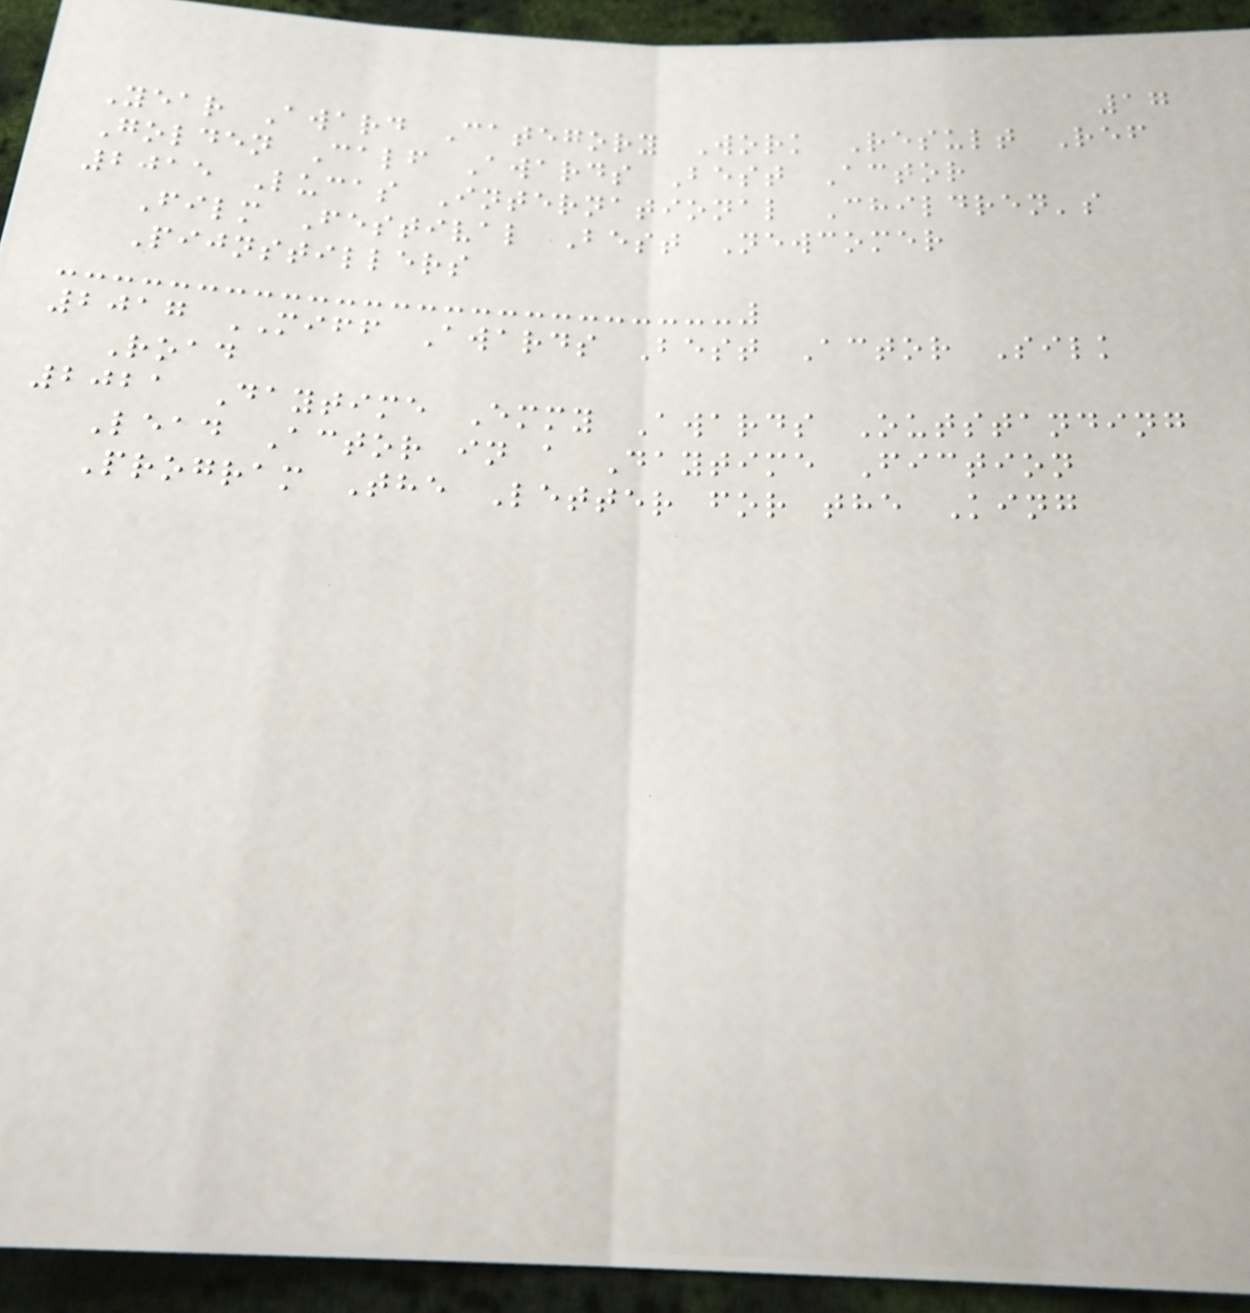17
Year Award Category Work Result Ref
Golden Calf Awards Best Actor
2015 Lucas International Children's
Film Festival Best Newcomer
Pijnstillers
2017 MIFF Awards Best Actor Silk
Road
2021 Daytime Emmy Awards Outstanding
Lead Actor in a Daytime Fiction
Program The Letter for the King
